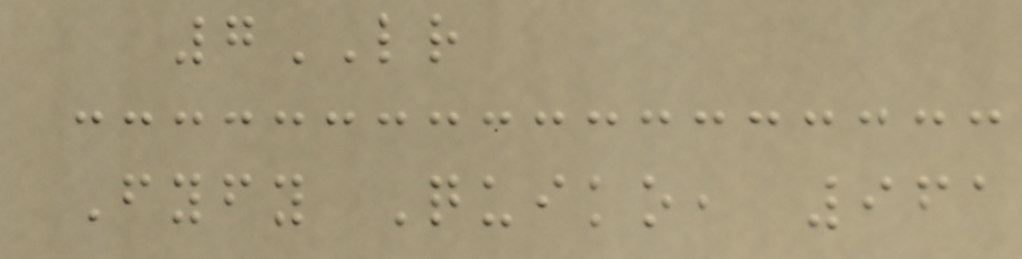7LR
Fyfy Quiko, 961
